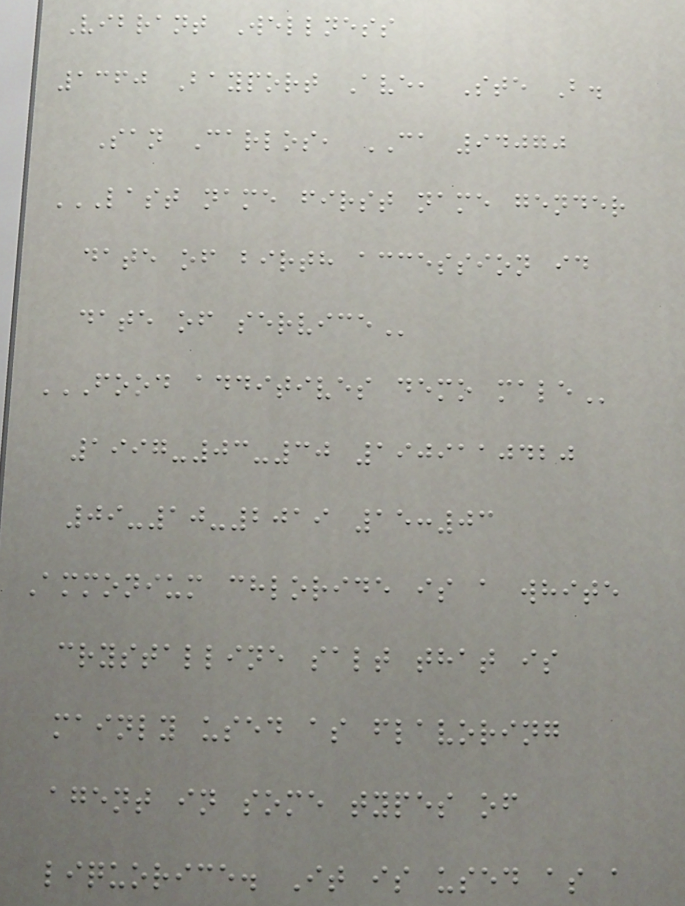Vibrant Wellness
1360 Bayport Ave, Ste B.
San Carlos, CA 94070
LAST NAME FIRST NAME GENDER
DATE OF BIRTH ACCESSION ID
DATE OF SERVICE
FOOD ADDITIVES DEMO MALE
1997-03-30 1909110420
09-10-2019 15:03
Ammonium chloride is a white
crystalline salt that is
mainly used as flavoring
agent in some types of
liquorice. It is used as a
